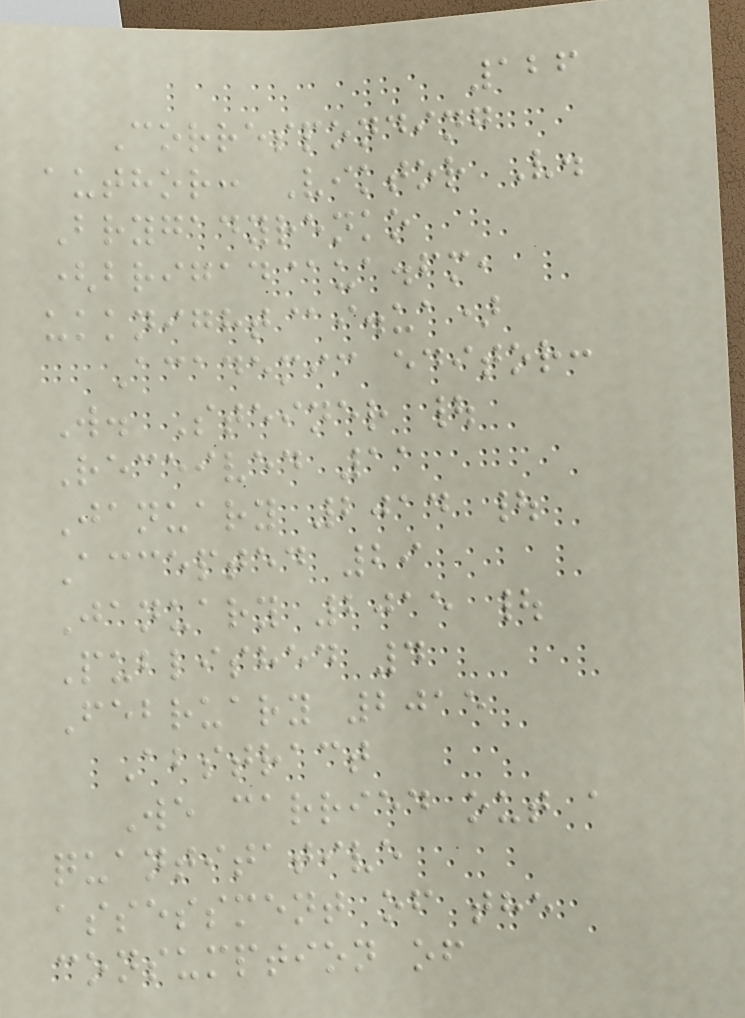126
Corresponding
author: Viktor V.
Brygadyrenko
(brigad@ua.fm,
ukknight@i.ua)
Academic editor:
W. Steiner |
Received 11
January 2014 |
Accepted 29
January 2015 |
Published 4
February 2015
Abstract
We carried out a
quantitative
assessment of the
consumption of
